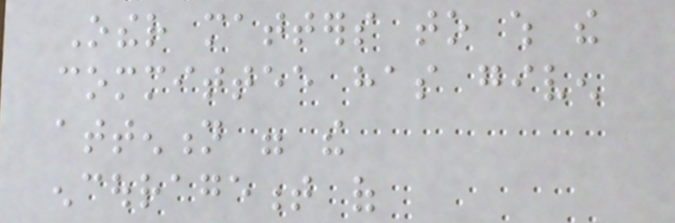Other matters to which the
committee has given
attention were the
encouragement of
